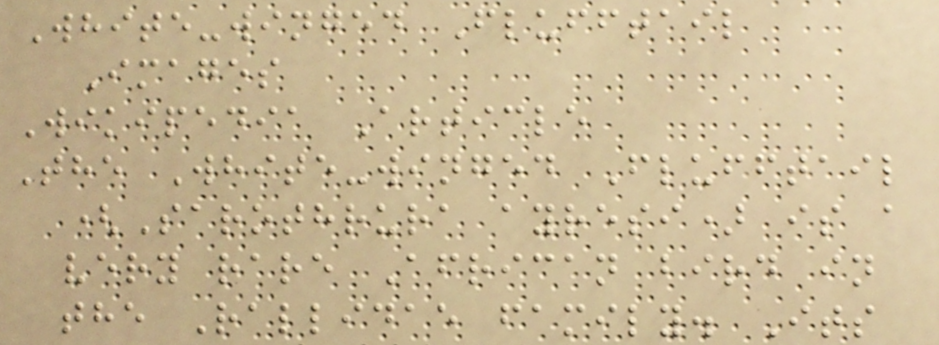White-winged Flufftail
Images
Wikipedia Article
The White-winged Flufftail
(Sarothrura ayresi) is a
very rare African bird in
the Rallidae family. Its
